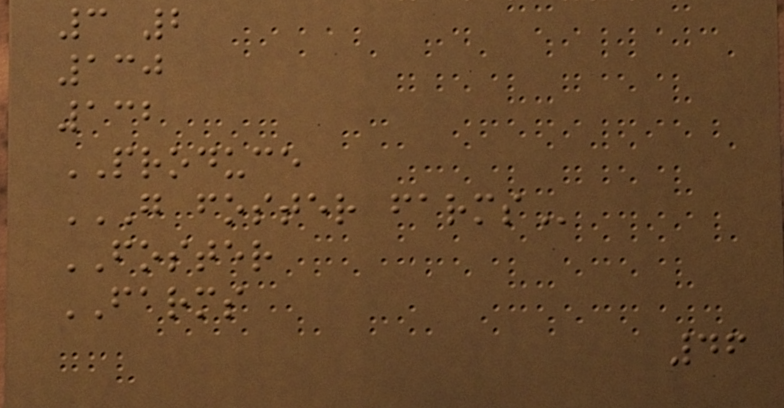3 2
130
132
PRODUCE
G FOSTER FARMS
FOSTER
FARMS
46
